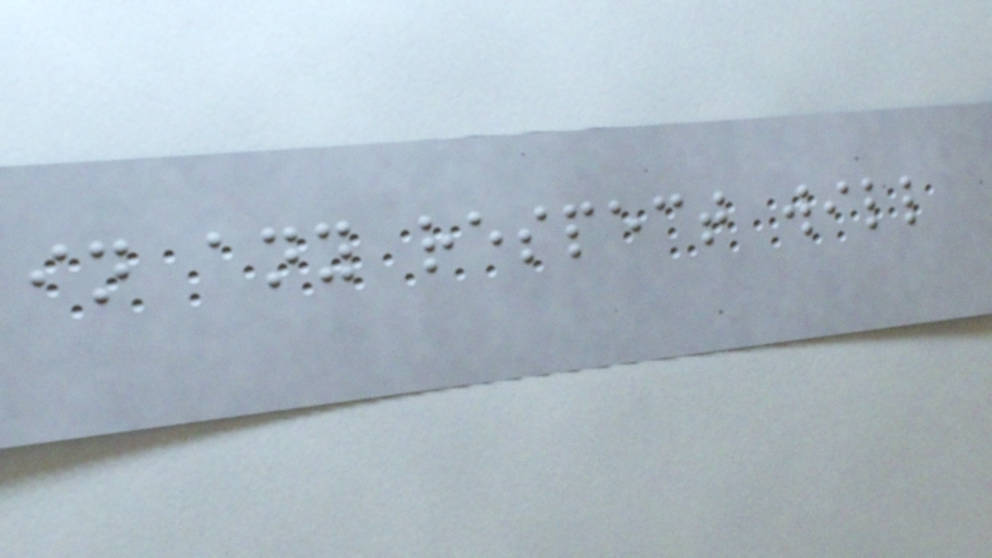in any respect will
